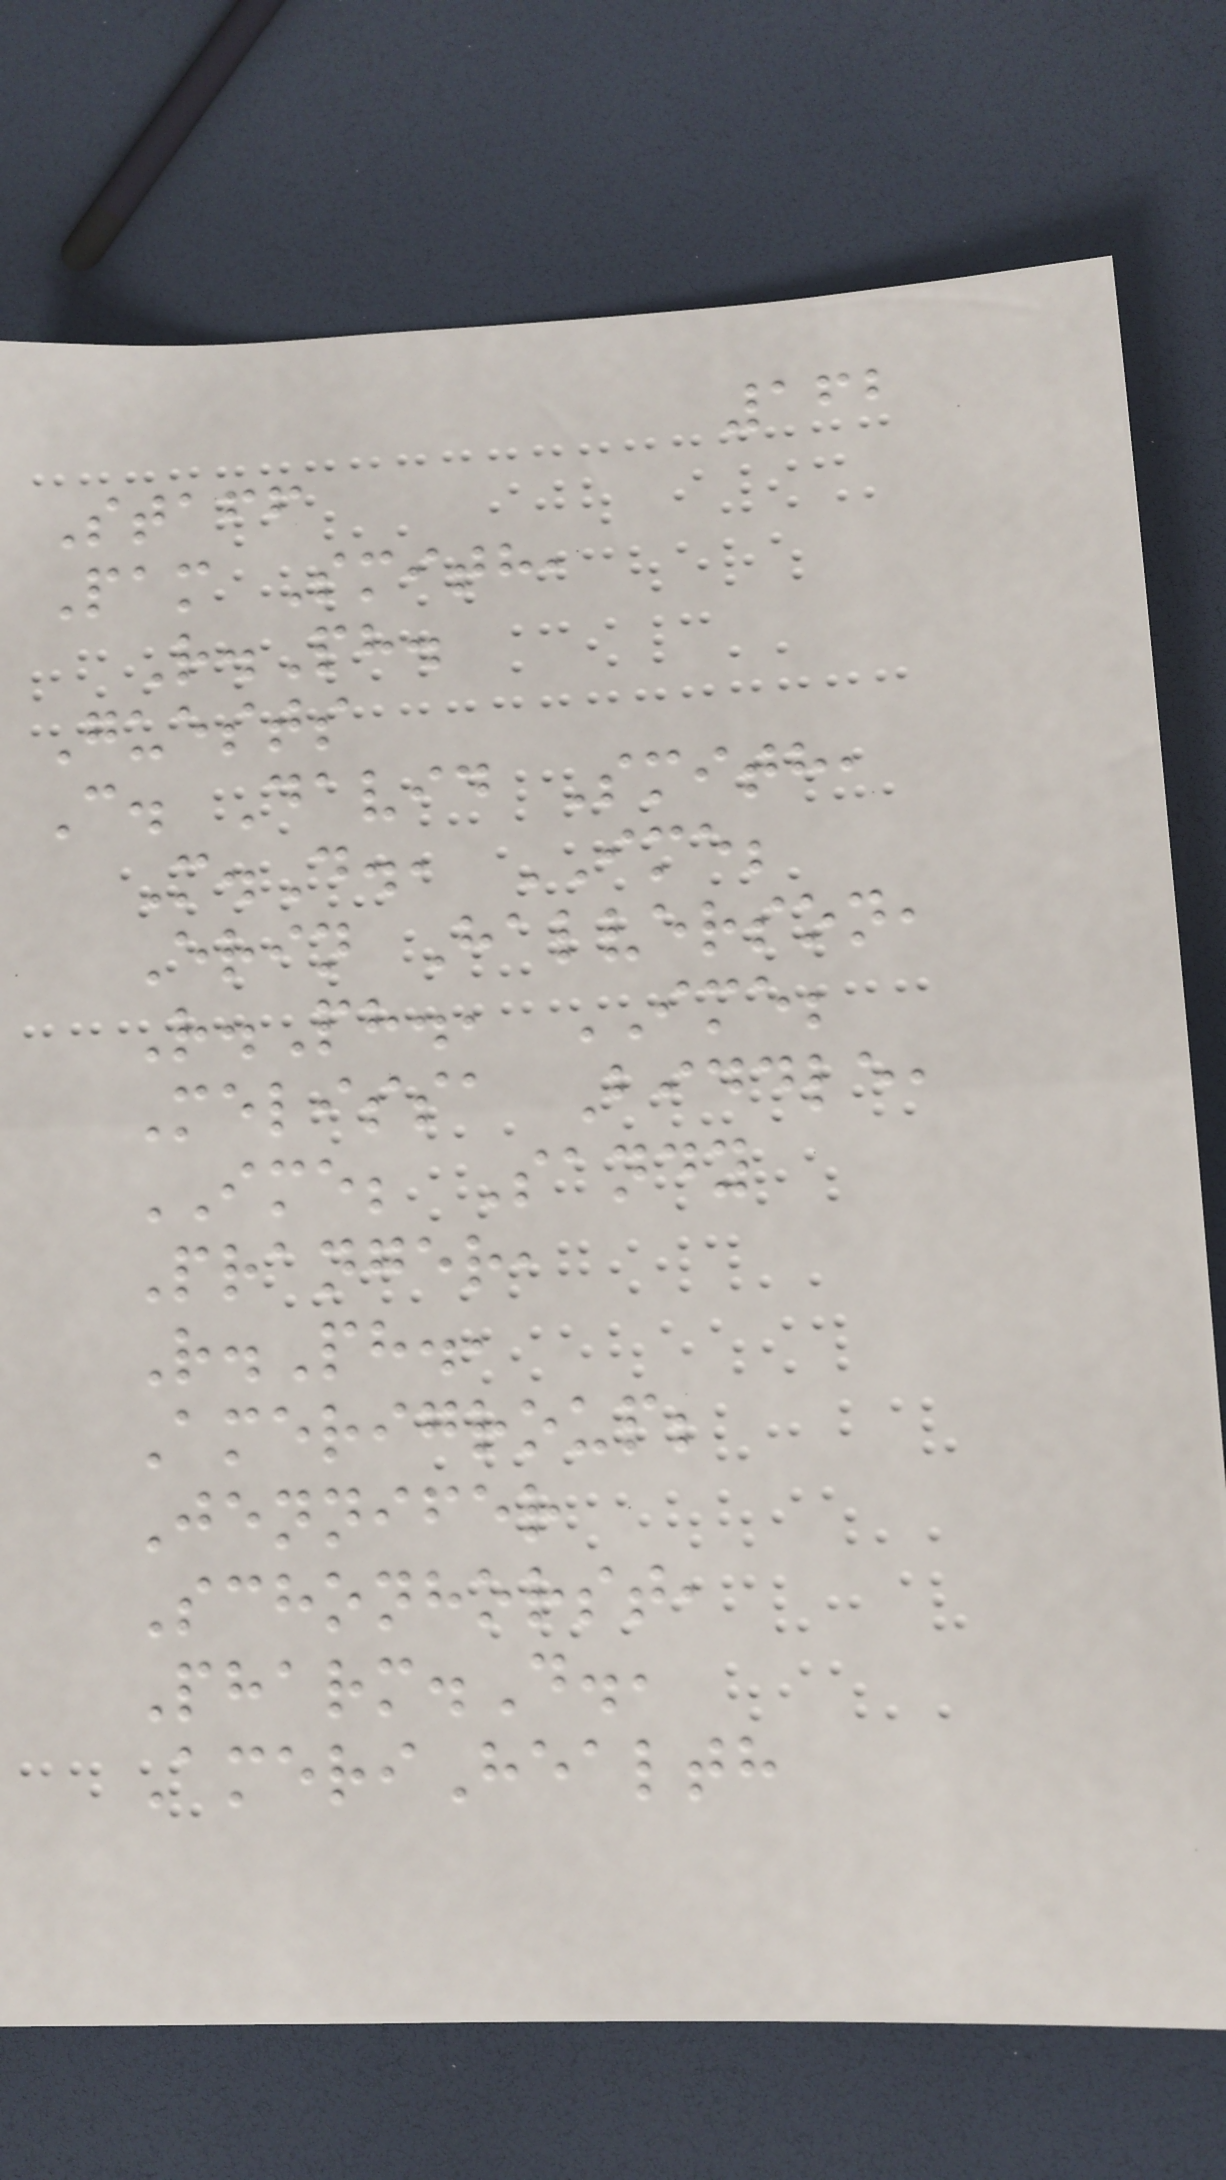162
Staff
Pam Smith,
R.Ph.
Guests
C. David Smith,
M.D., IME;
Erin Halverson,
R.Ph., IME;
Melissa Biddle,
IME; Sandy
Pranger,
R.Ph.,
Amerigroup;
Jennifer
Schonhorst,
Pharm.D.,
AmeriHealth
